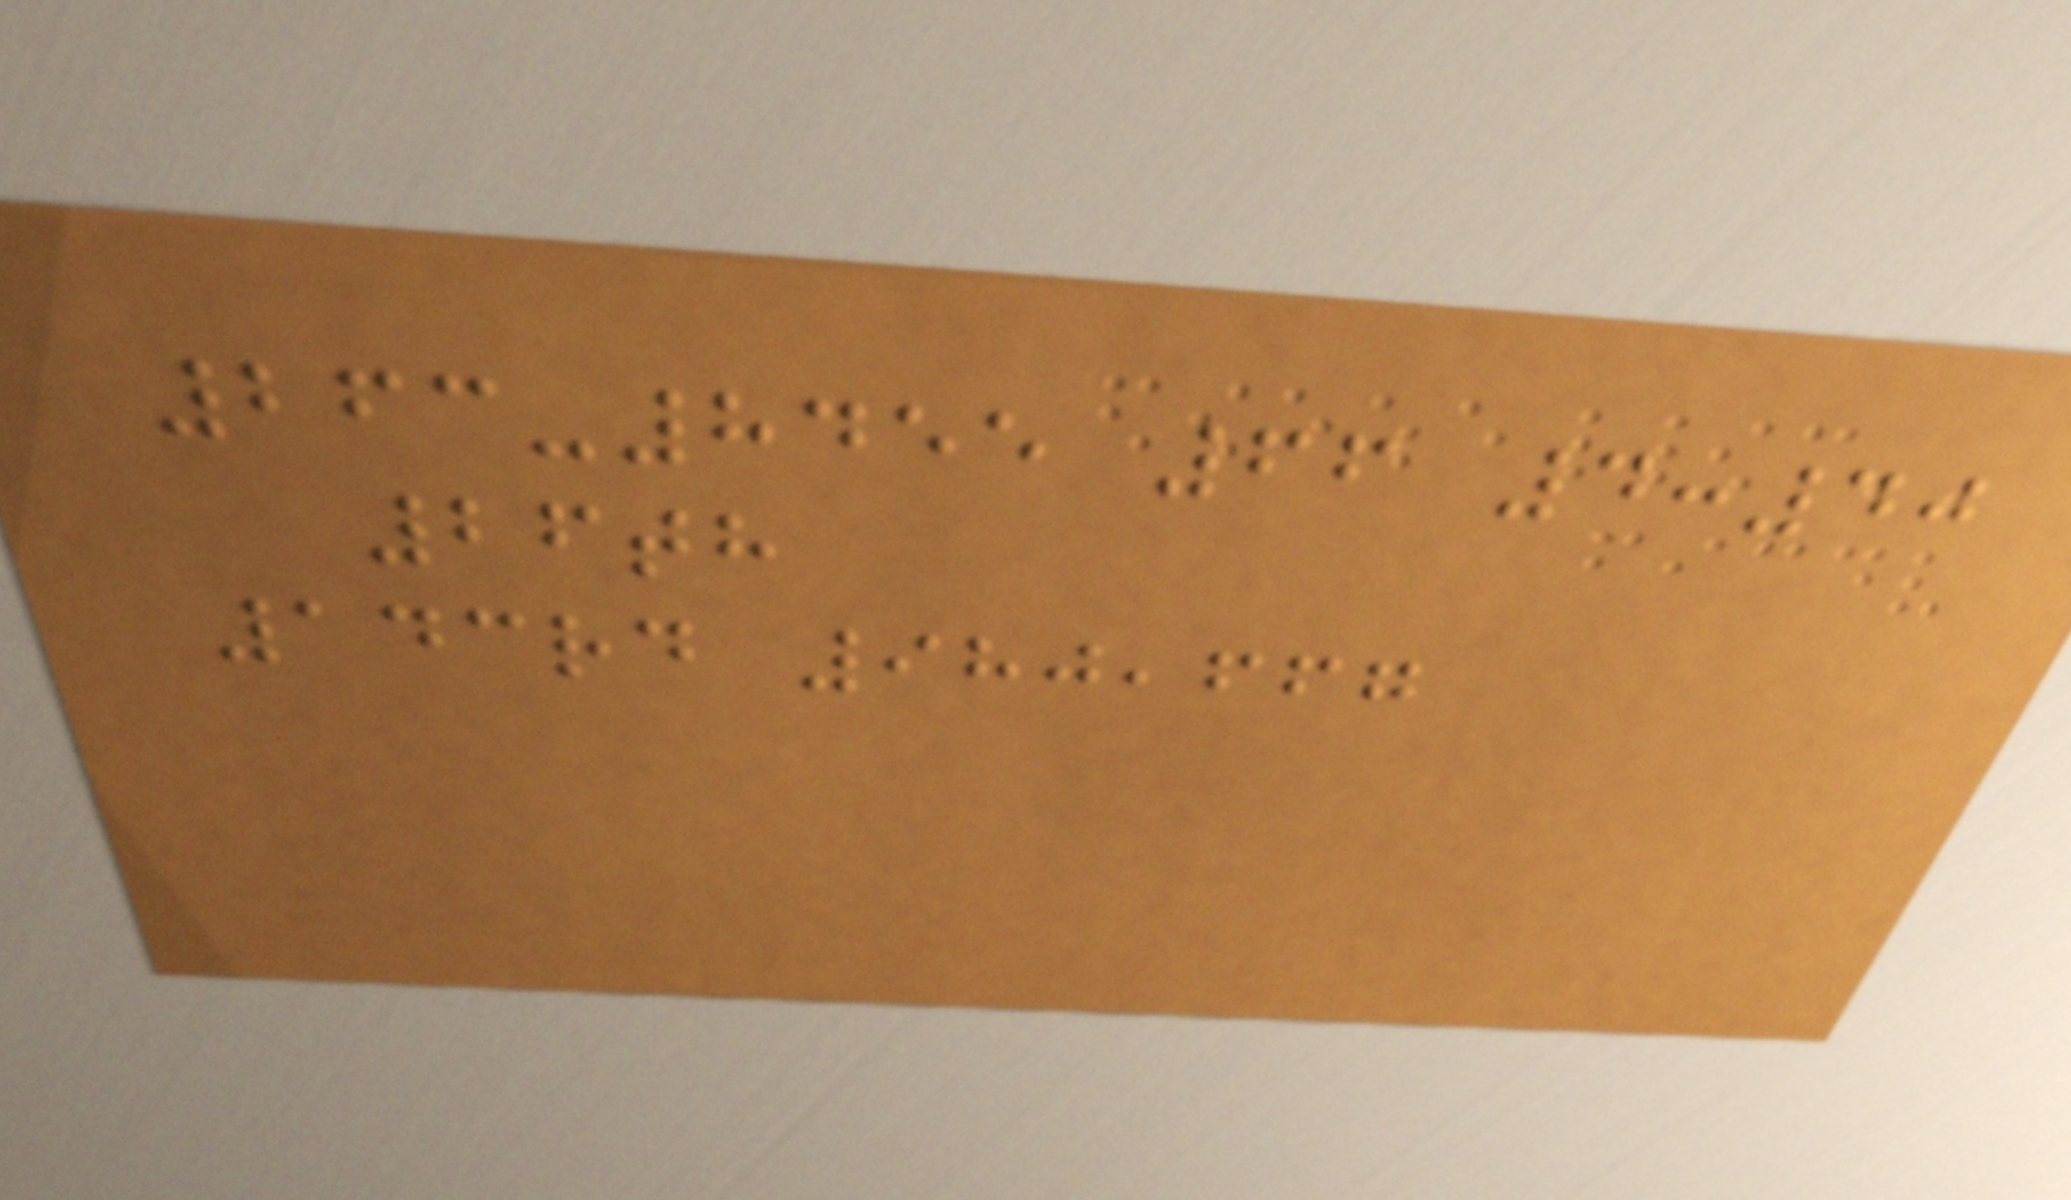263-8455 66 4:40
26th
143rd 980,667
